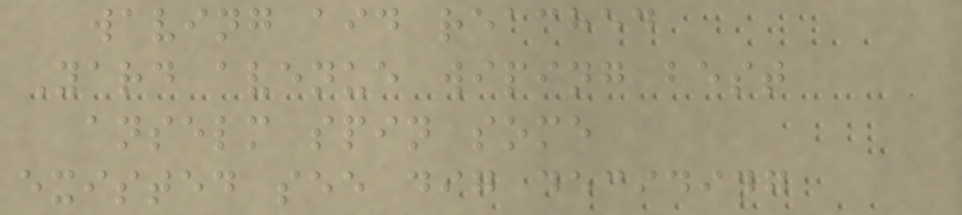waving aid reached
Yard avenue wiping best
anselm spin some
existed see dig deciding
